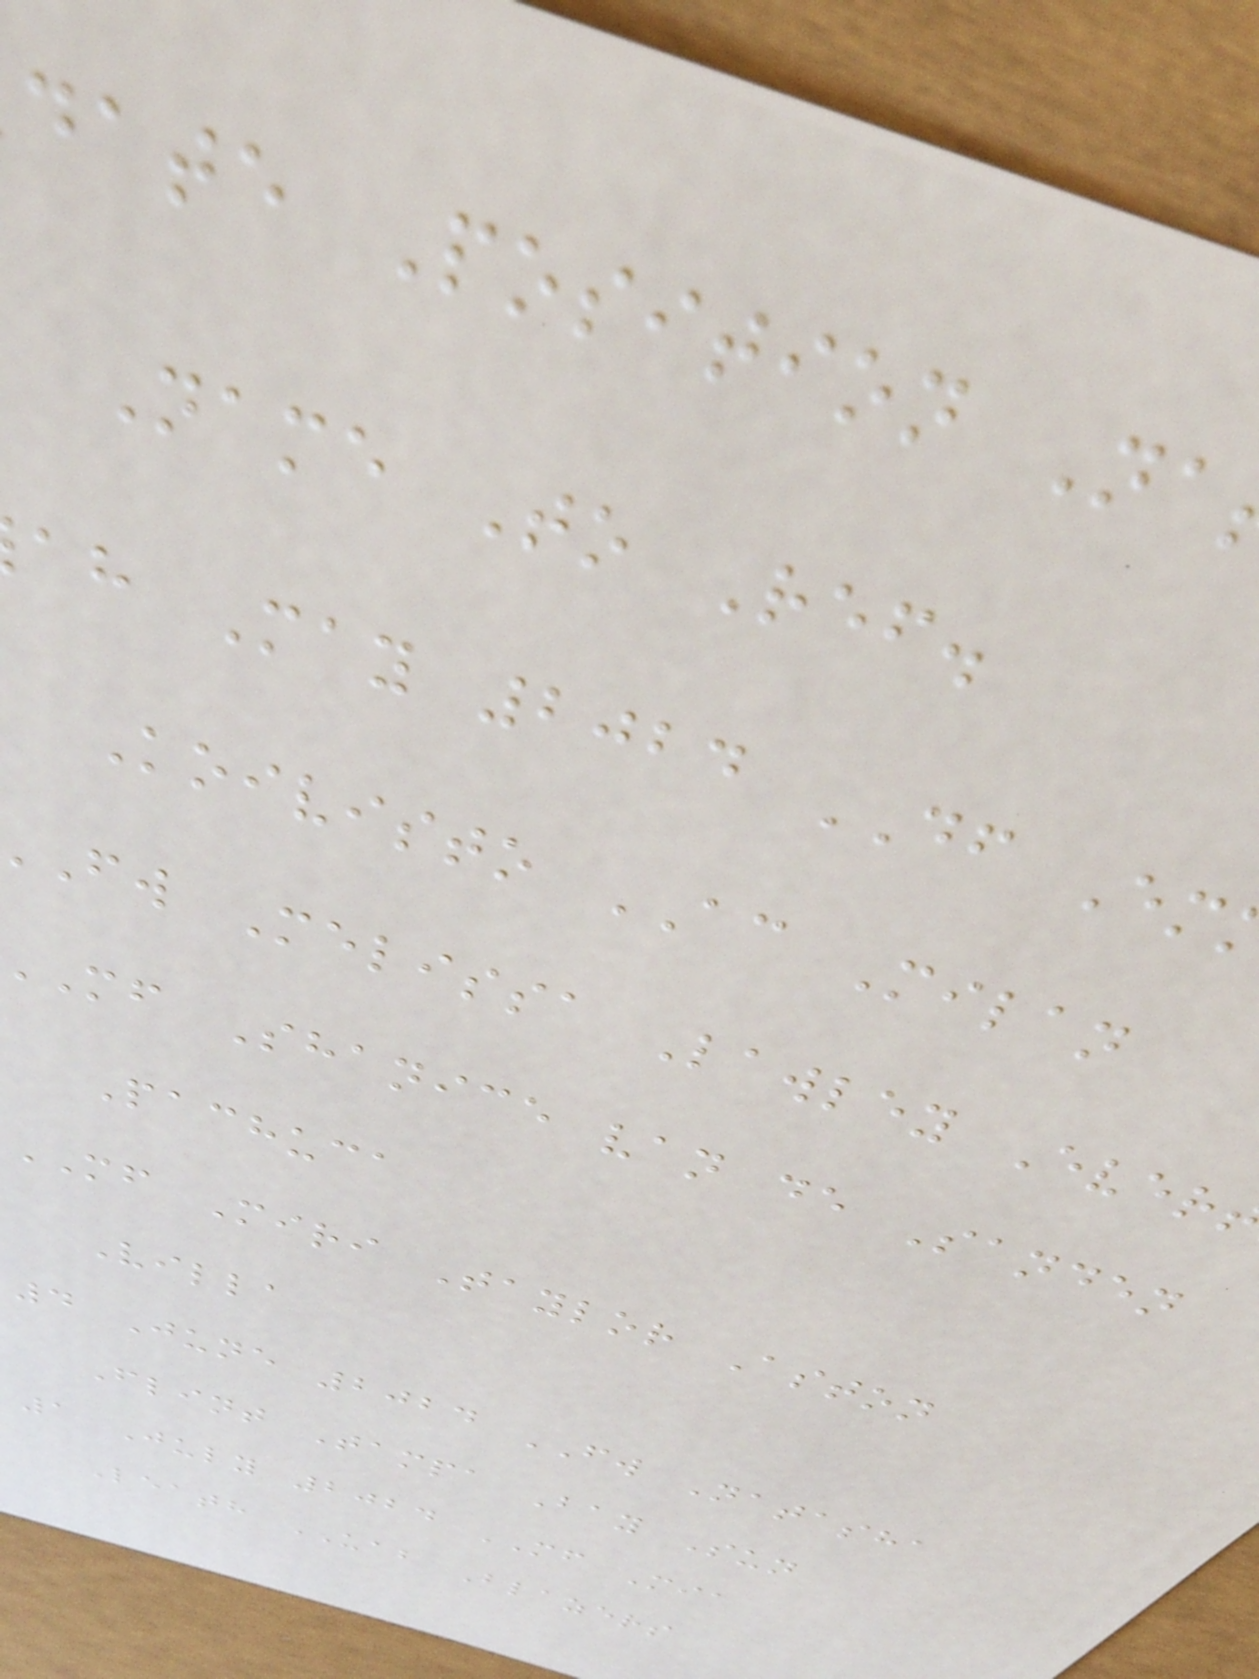date Position Na
Name To Ref.
ah May 2024 DF Em
Koivisto AC Milan
fw Melissa Lawley Ever
mf Shanice van de Sanden
Pachuca
MF Miri Taylor Aston
Villa
4 June 2024 FW Natasha
Flint Tampa Bay Sun
1 July 2024 MF Mia
Leath UAB Blazers
